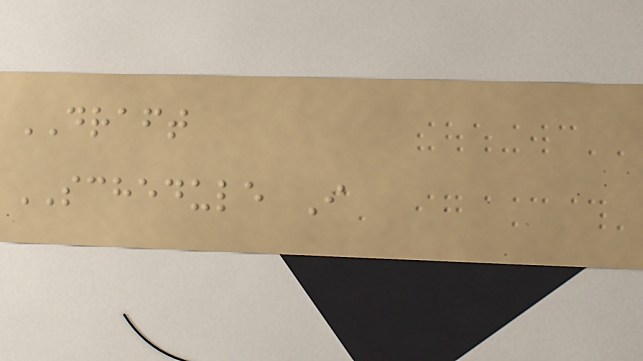DRAFT
SCHEDULE I
